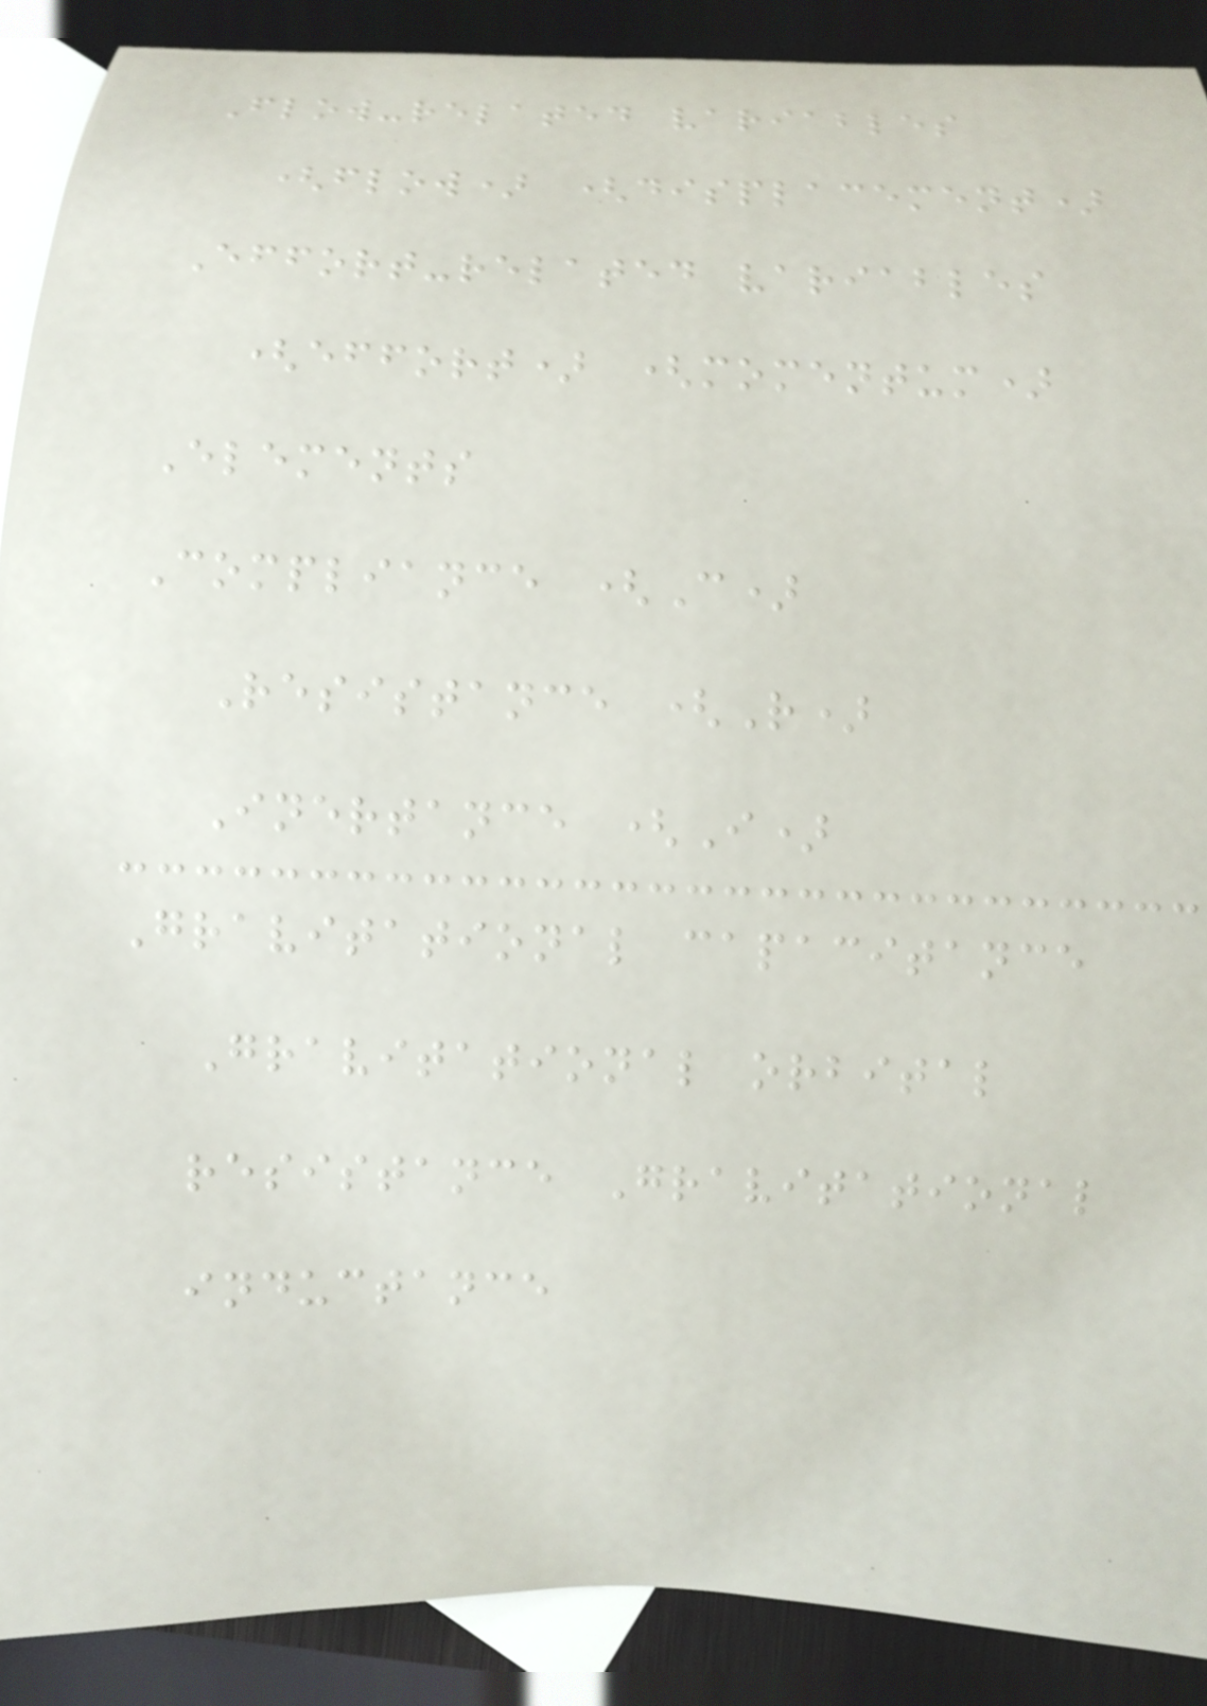Flow-related variables
(flow) (displacement)
Effort-related variables
(effort) (momentum)
Elements
Compliance (C)
Resistance (R)
Inertance (I)
Gravitational capacitance
Gravitational orbital
resistance Gravitational
inductance
